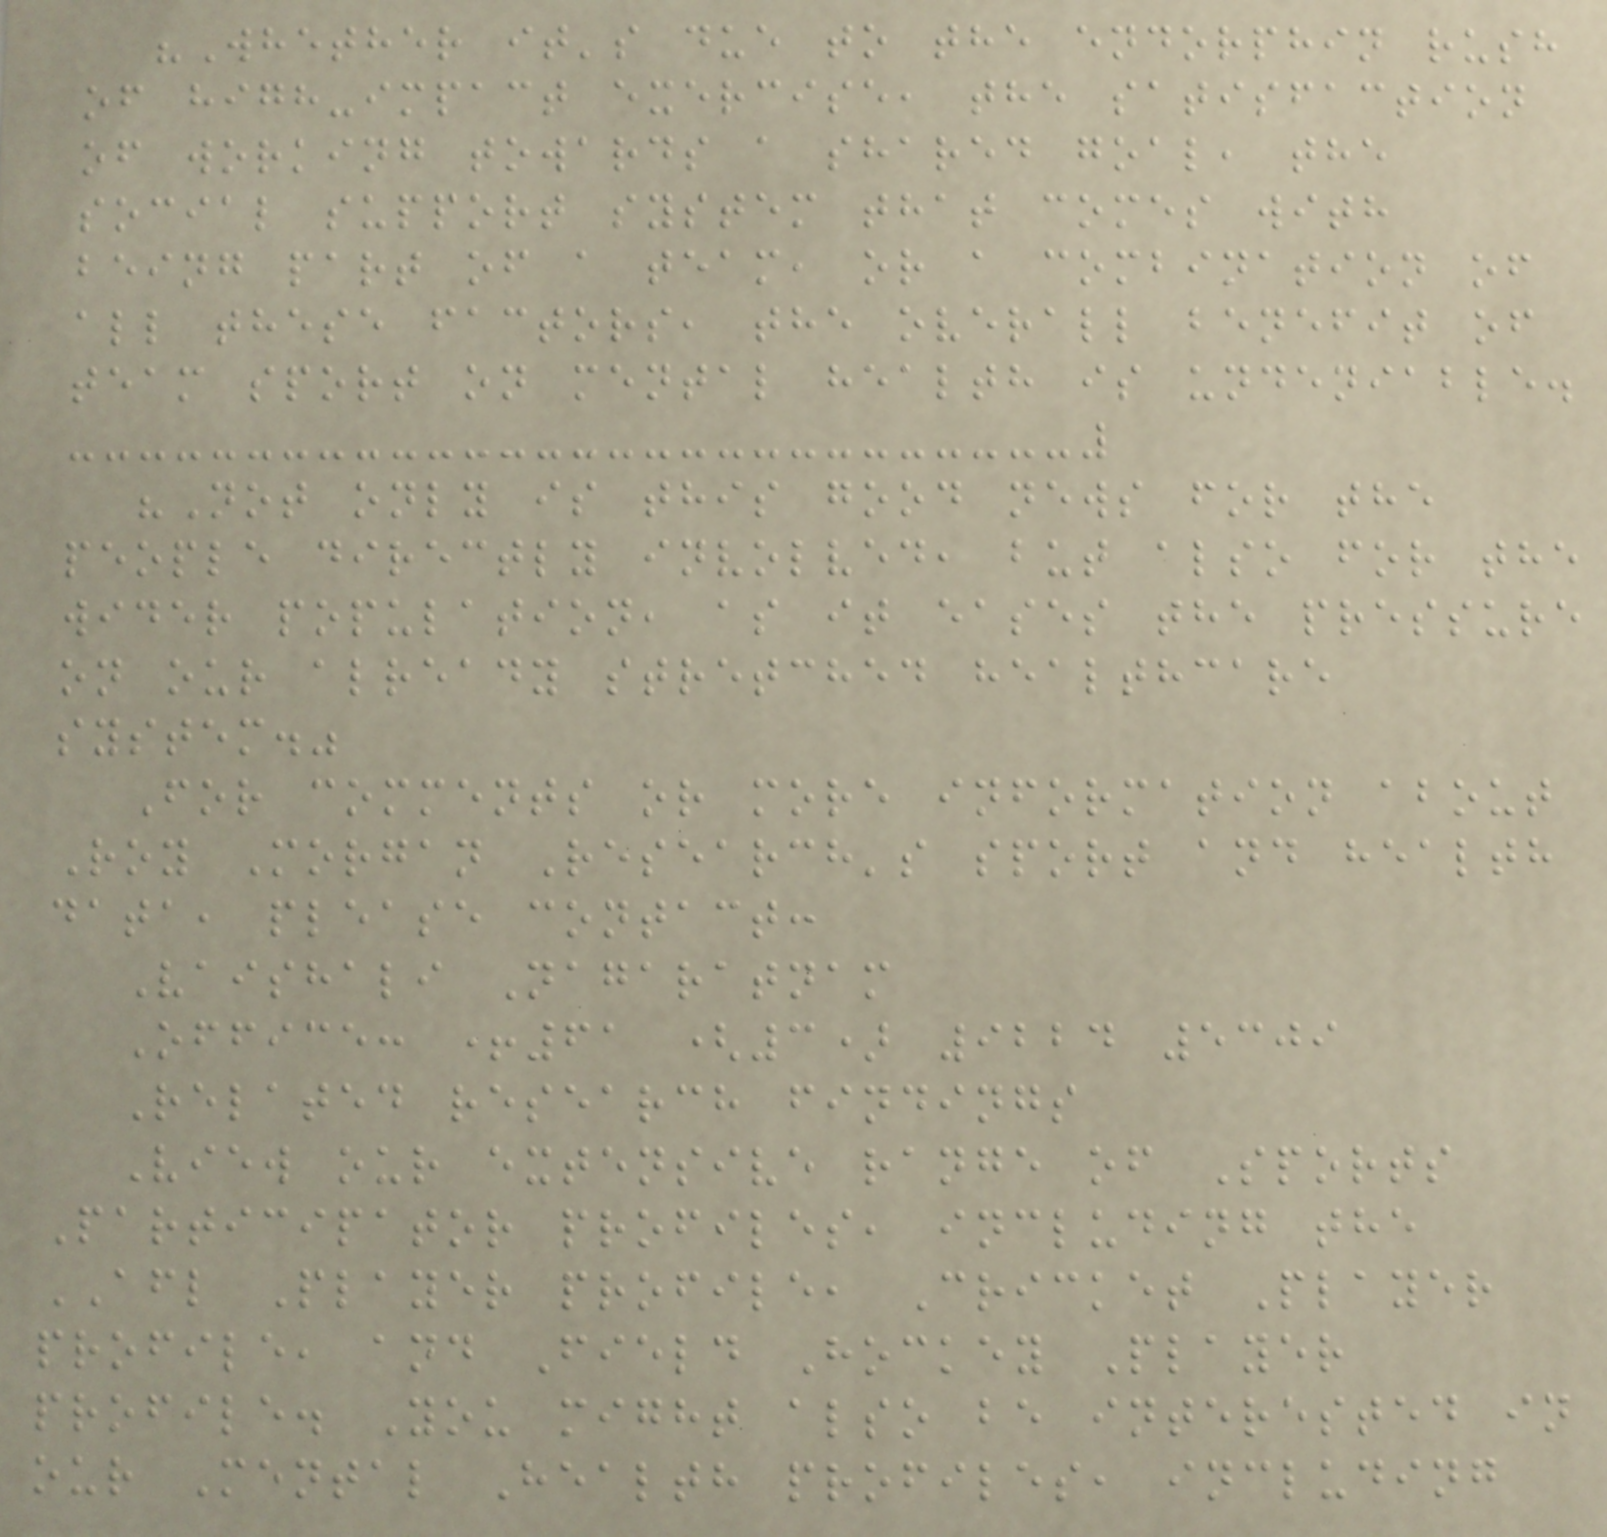"Whether it's due to the endorphin rush
of high-impact exercise, the satisfaction
of working towards a shared goal, the
social support system that comes with
being part of a team, or a combination of
all these factors, the overall benefit of
team sport on mental health is undeniable.
"Not only is this good news for the
people directly involved, but also for the
wider population, as it eases the pressure
on our already stretched healthcare
system."
For comments or more information about
Roy Morgan Research's sport and health
data, please contact:
Vaishali Nagaratnam
Office: +61 (3) 9224 5309
Related research findings
View our extensive range of Sports
Participator profiles, including the
AFL Player profile, Cricket Player
profile, and Field Hockey Player
profile. You might also be interested in
our Mental Health profiles, including
